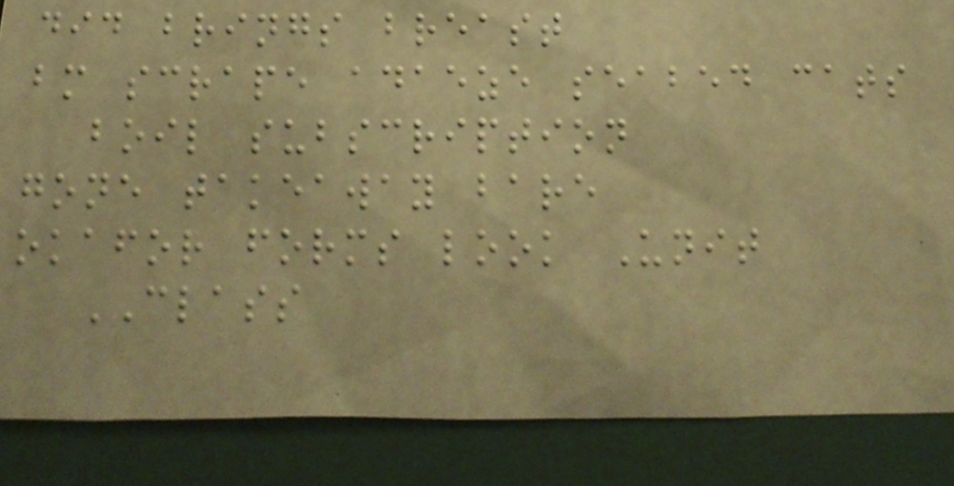did brings breast
bm scrape adaeze seabed cats
boil subscription
gone takeaway bare
okafor forms look Unit
CLASS
